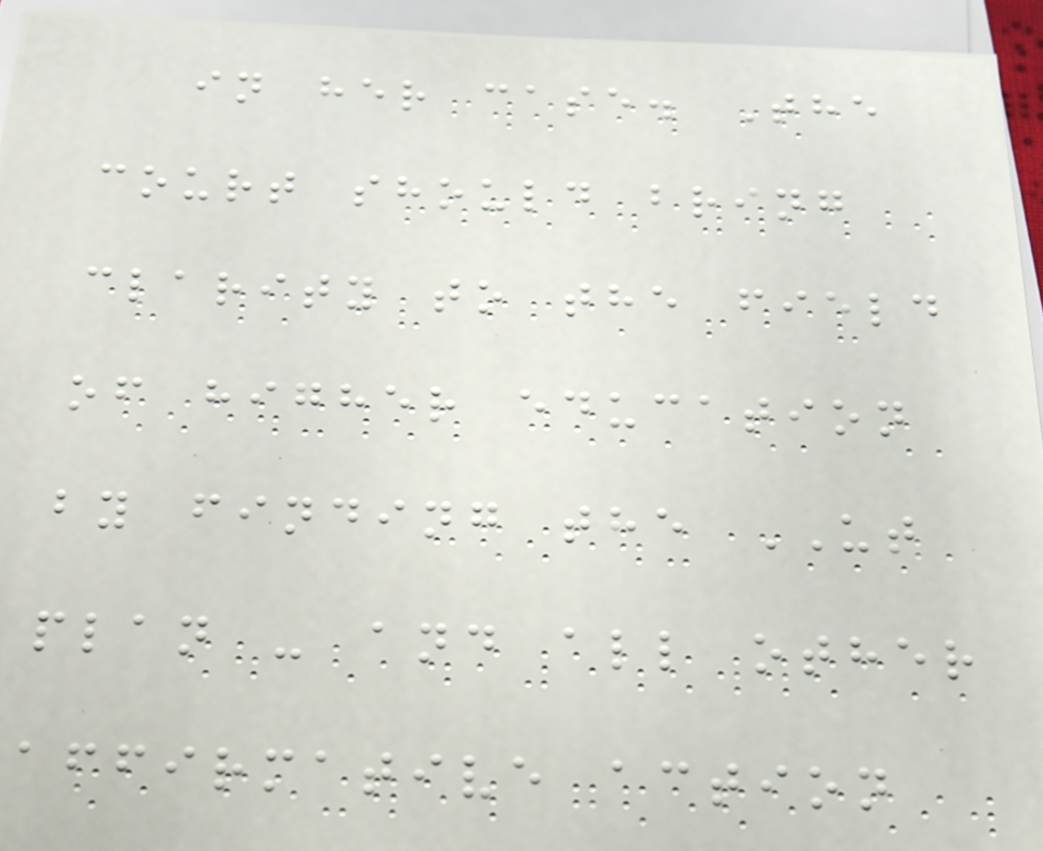in her case. The
court should bring
clarity to the field
of higher education
by finding the UT
plan - and all other
affirmative action
